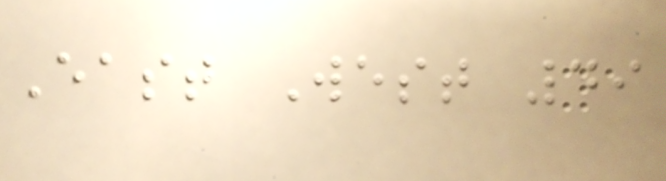East West 49
